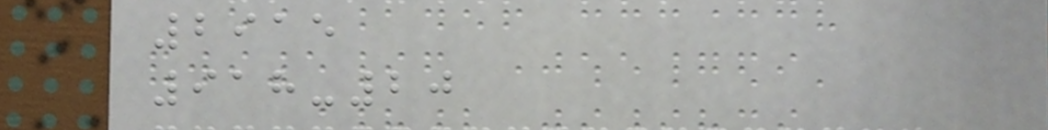2915
918-20
